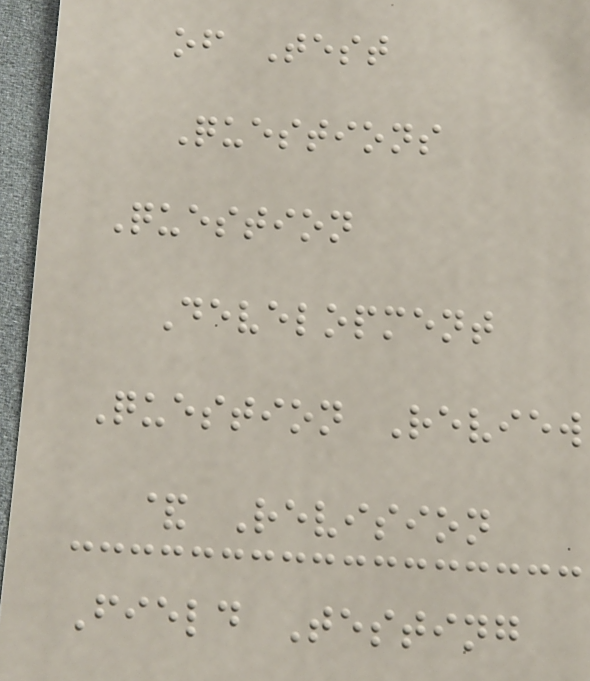of Test
Questions
Question
Development
Question Review
& Revision
Field Testing
